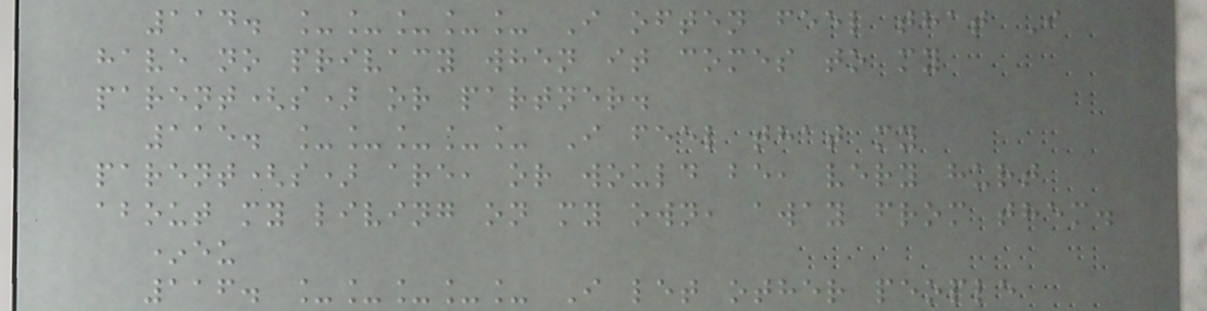114. _____ I often feel that I
have no privacy when it comes to my
parent(s) or partner.
115. _____ I feel that my
parent(s) are, or would be, very hurt
about my living on my own, away from them.
*eu
116. _____ I let other people
